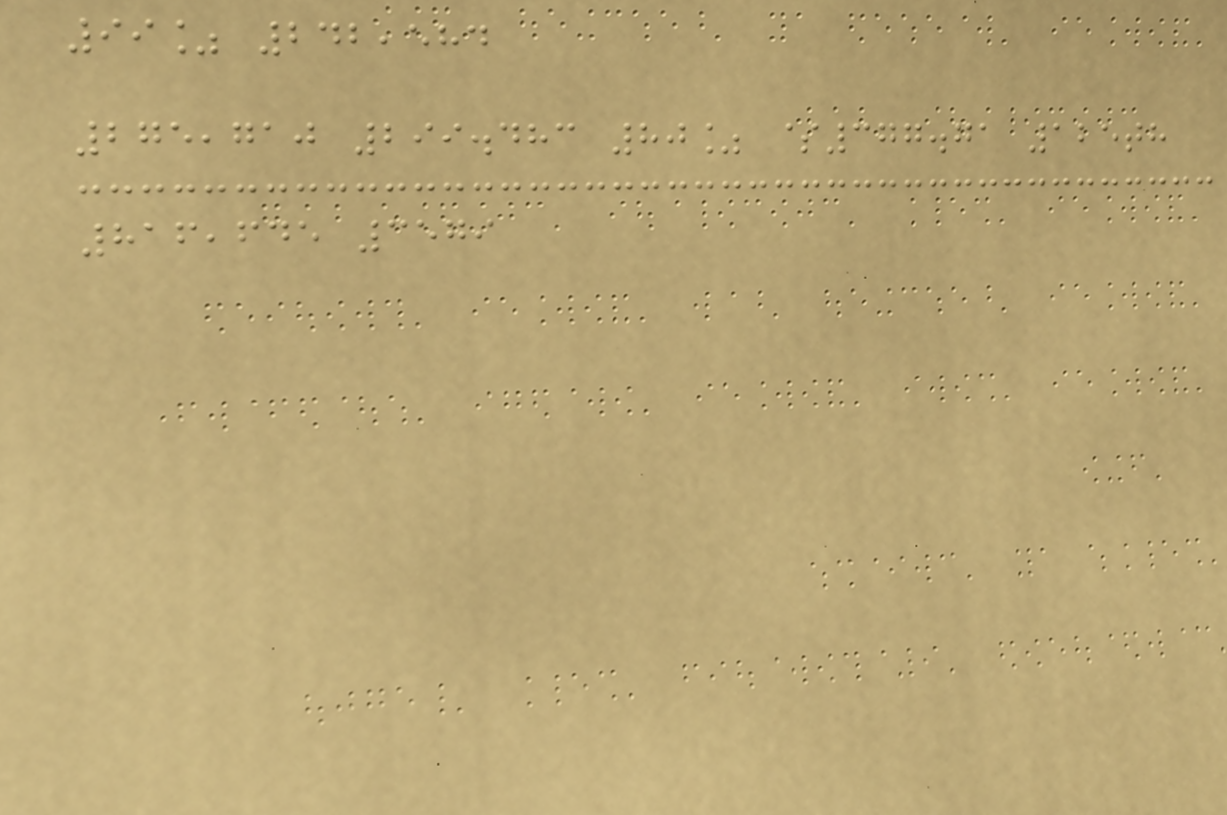99% 242,584
275,710 299.483 80% $377.71 125th
816,645 3579
